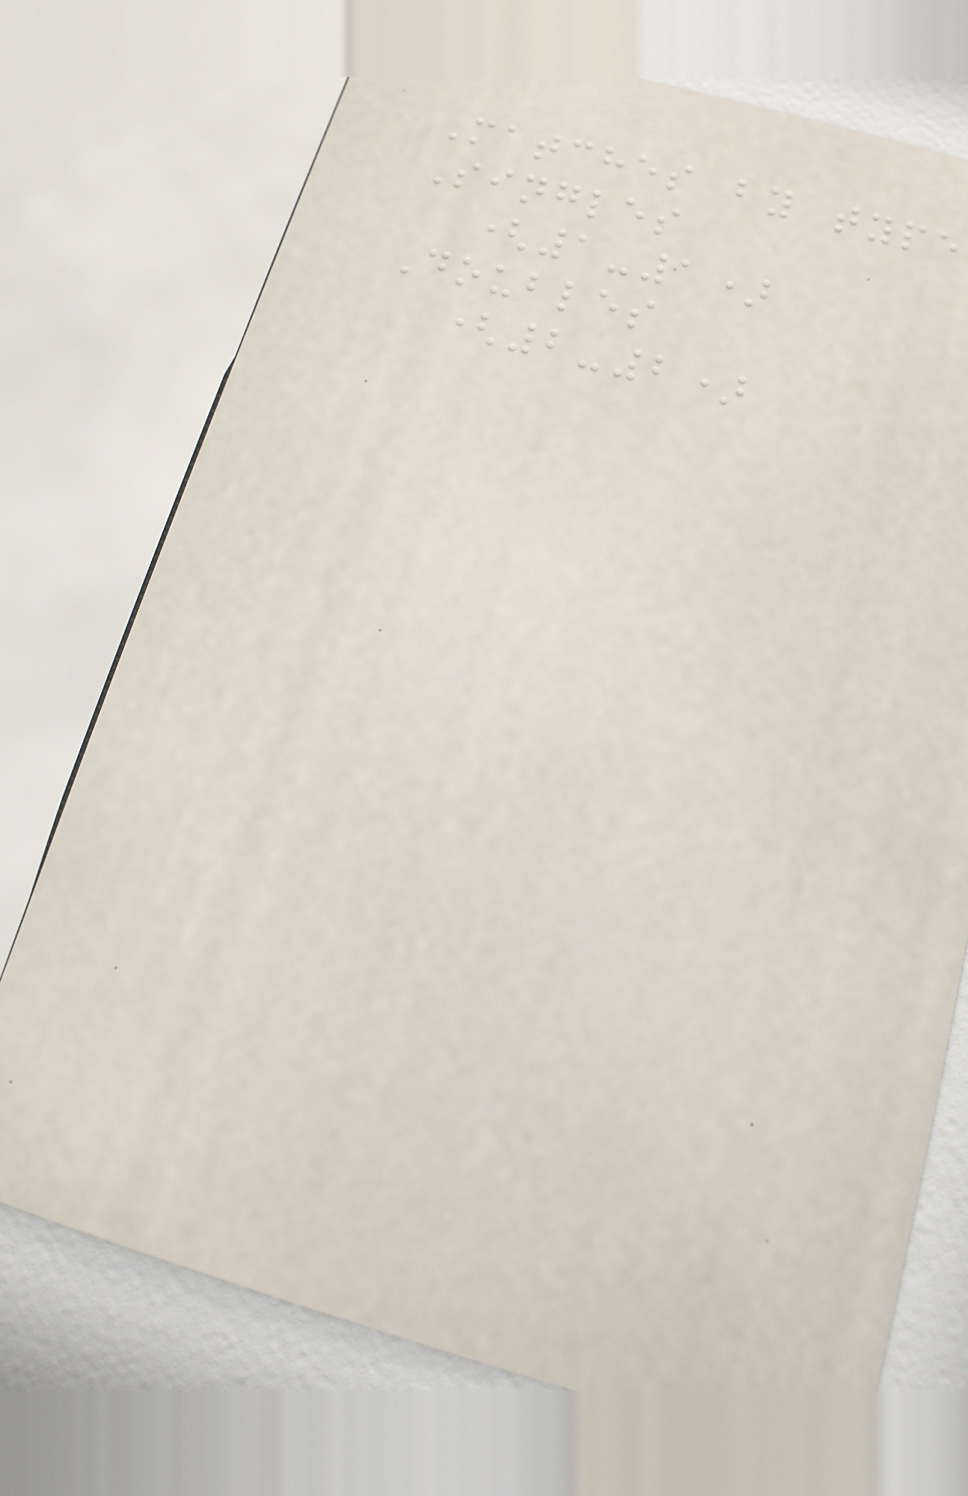Matches by type
Singles
(1-1)
Doubles
(2-2)
